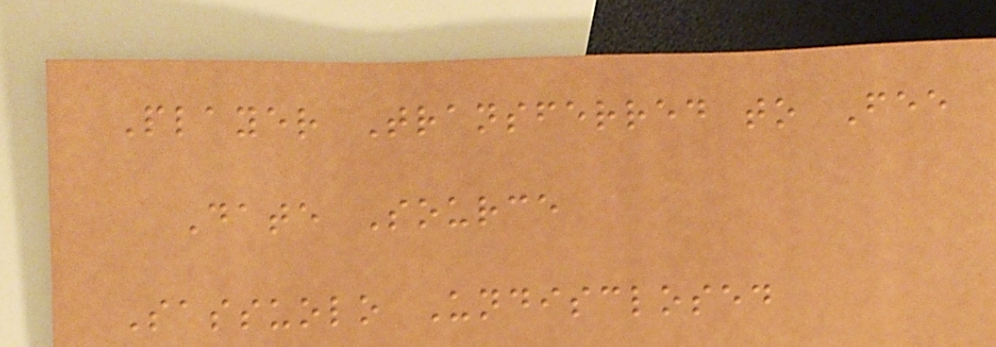Player Transferred to Fee
Date Source
Sassuolo Undisclosed
